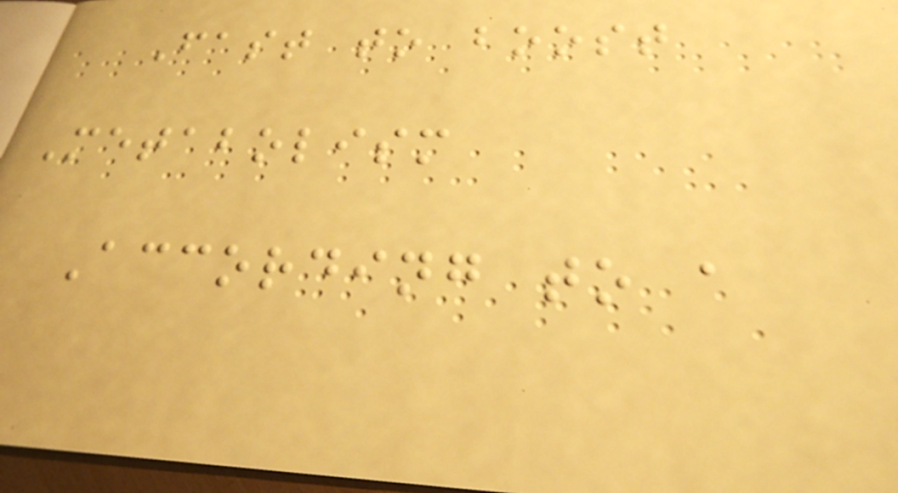Fast to boost
Metabolism
According to a
